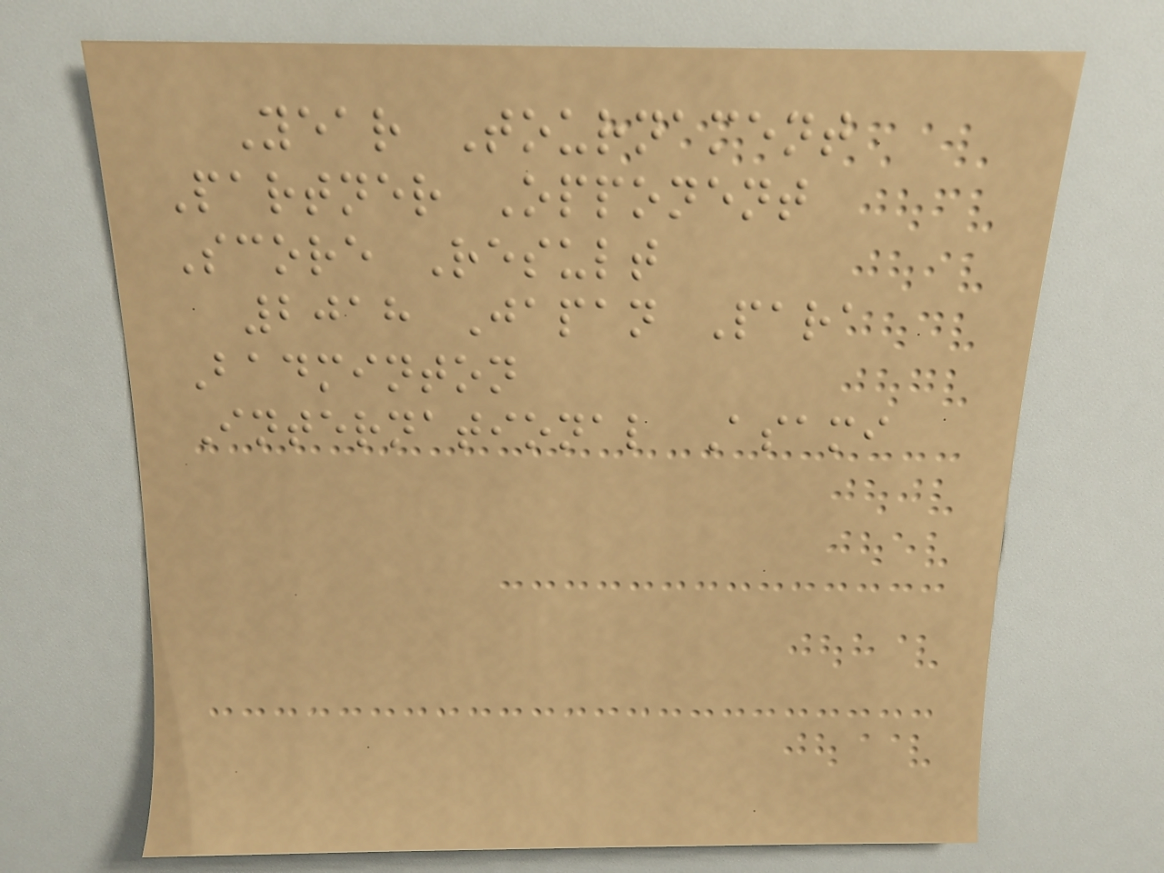Year Tournament
Partner Opponent
Score Result
2018 Japan Para
Badminton
International Asami
